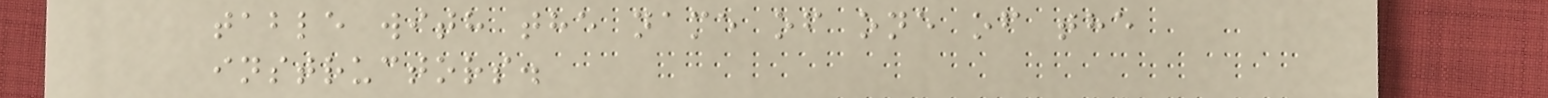table with the name of one of the
instructors.
